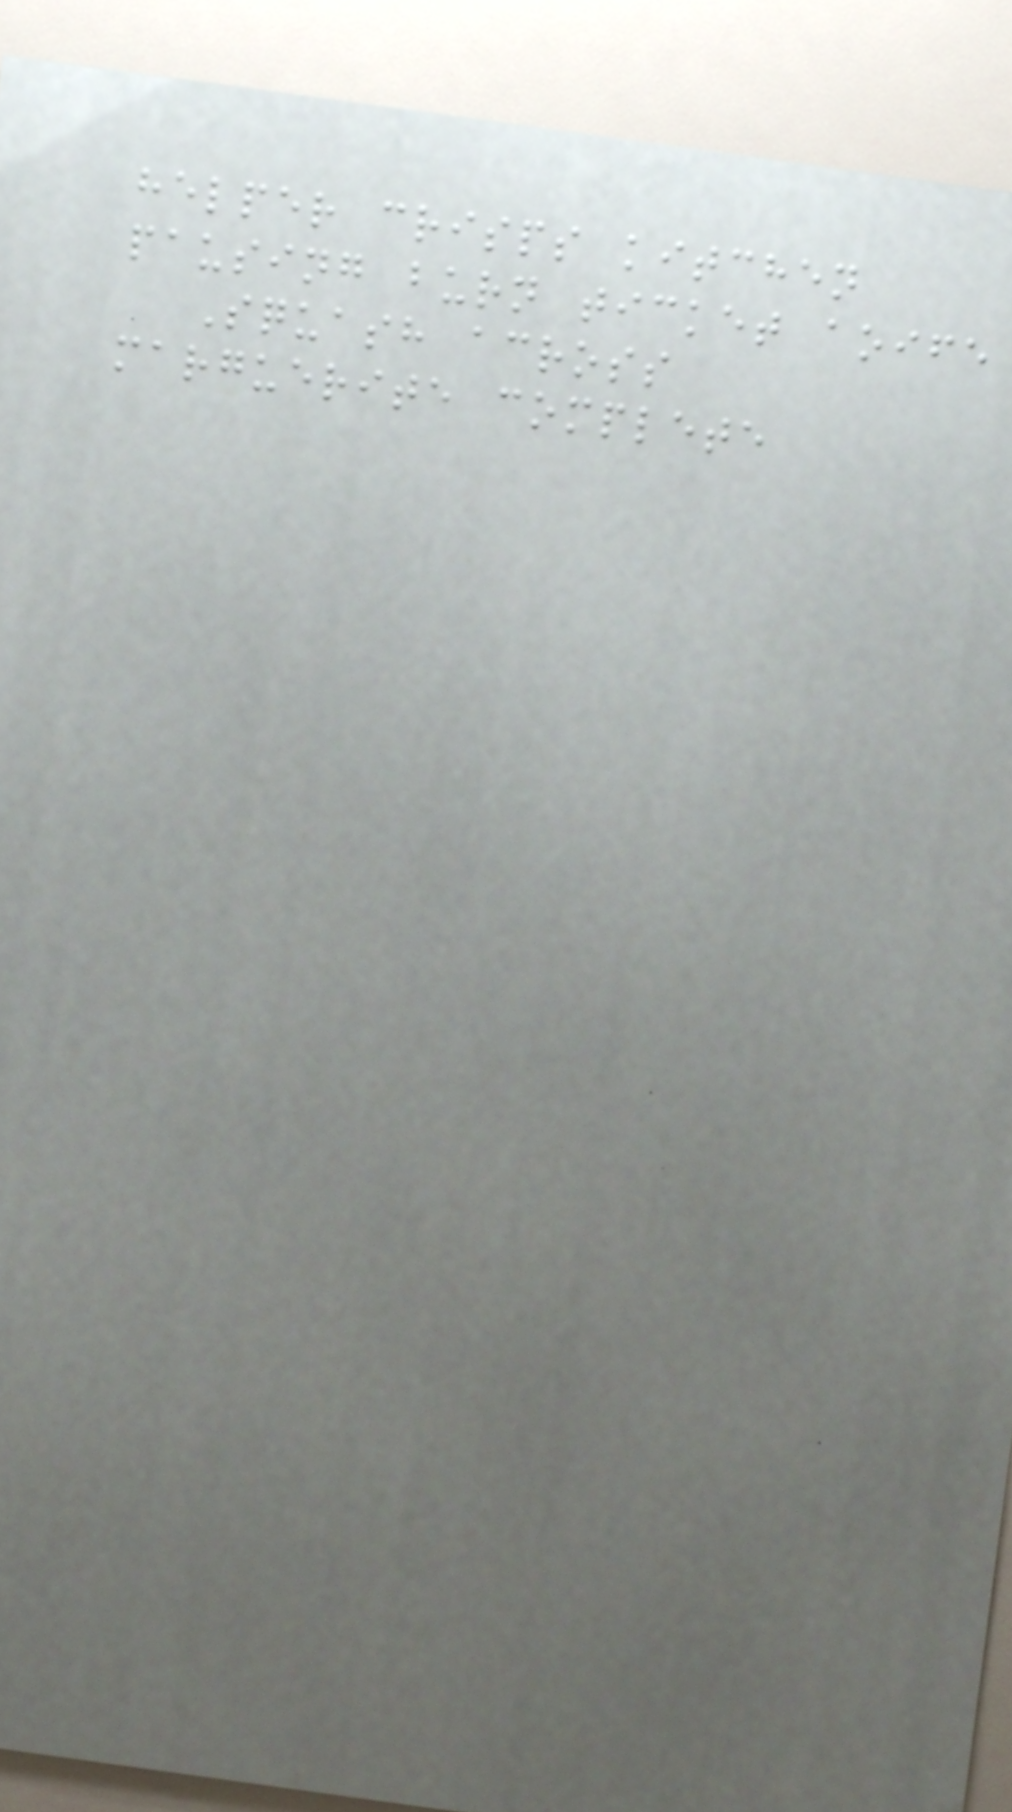helper crisps kitchen
pausing burn ticket aoife
Squash across
marguerite complete
